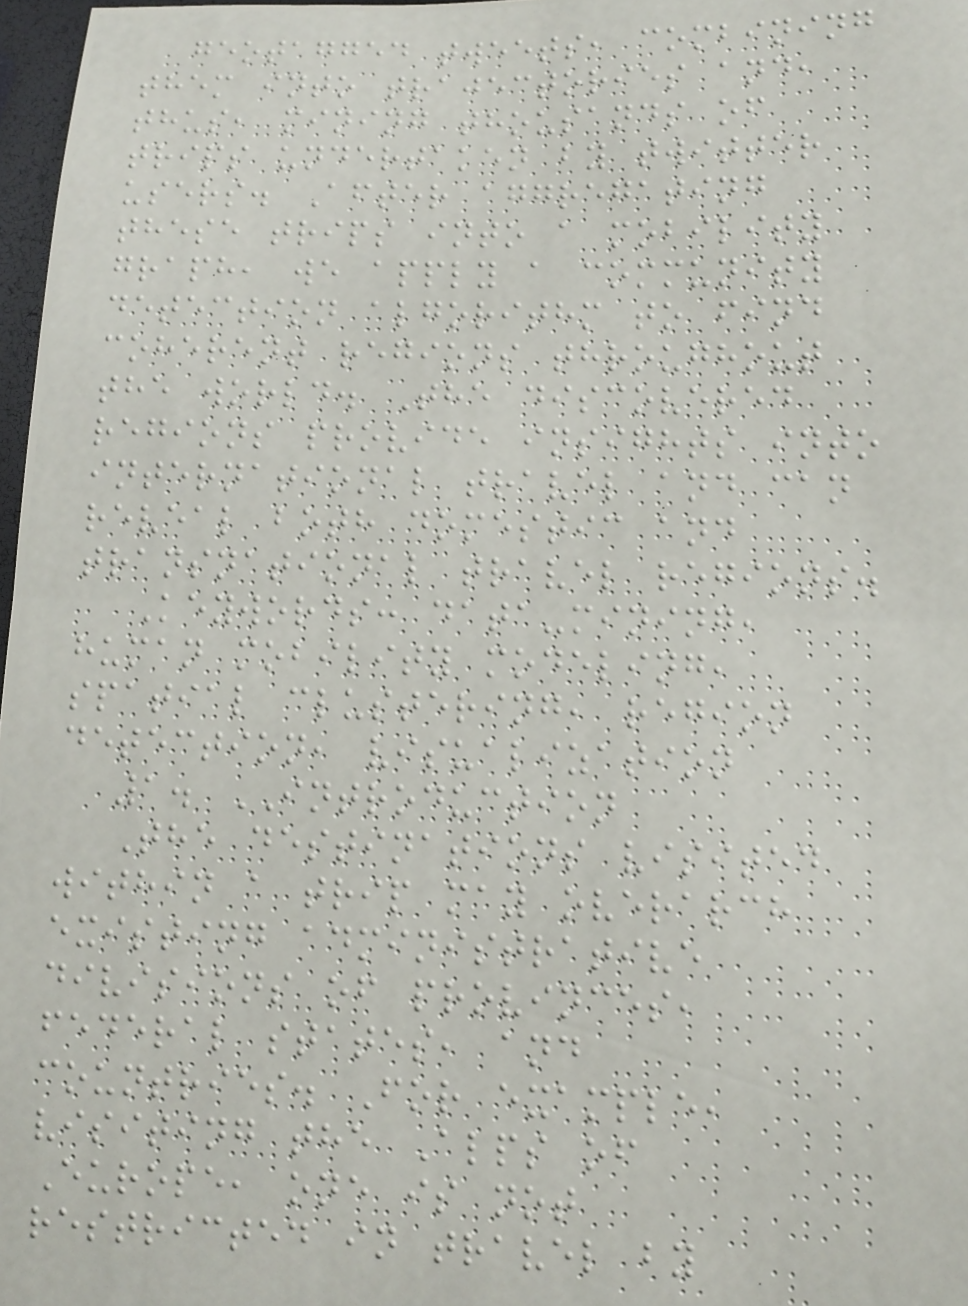geotagged tweets, combining
them into trajectories and,
thus, mining thousands of
trips undertaken by twitter
users. After aggregating
these trips into a mobility
graph, we apply a community
detection algorithm to find
coherent regions throughout
the world. The discovered
regions provide insights into
international travel and can
reveal both domestic and
transnational travel regions.
Keywords: data-mining,
human mobility modeling,
spatial clustering, region
detection, visualization
1. INTRODUCTION
The destinations visited
within a trip may overarch
existing administrative
divisions of provinces,
federal states, and
countries. For example,
visiting the Alps of
Europe, one is not
restricted in travel by
